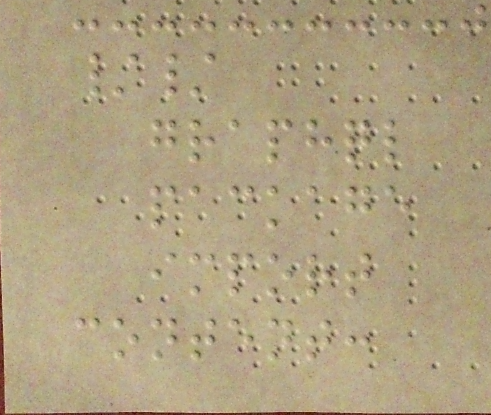//
graphql
package
import
content:
